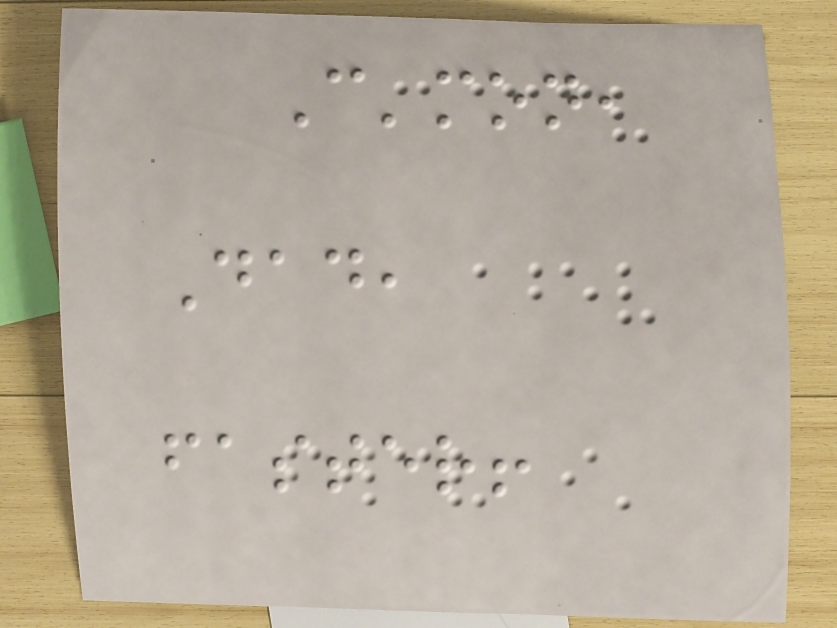C'mon,
Dad,
faster!
